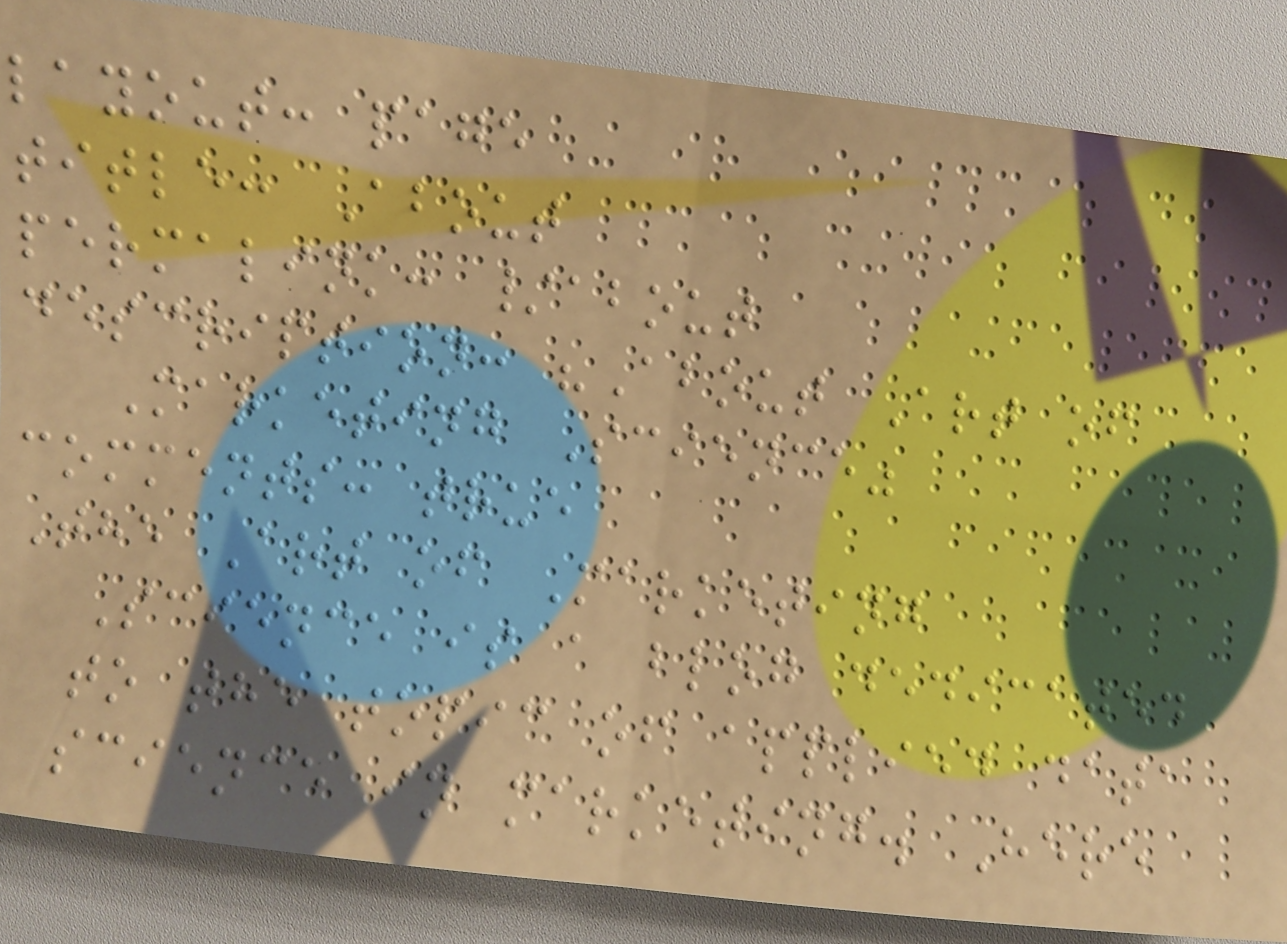layout: page
title: About
permalink: /about
description: "About Art of
Marketing Science"
comments: true
The Art of Marketing
Science is a blog dedicated
to the topic of applied data
science in marketing. Here
